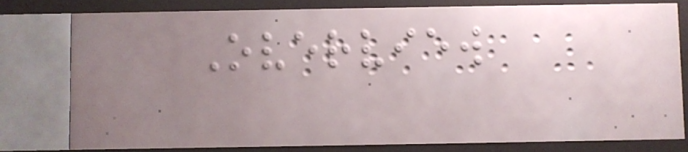Overview
